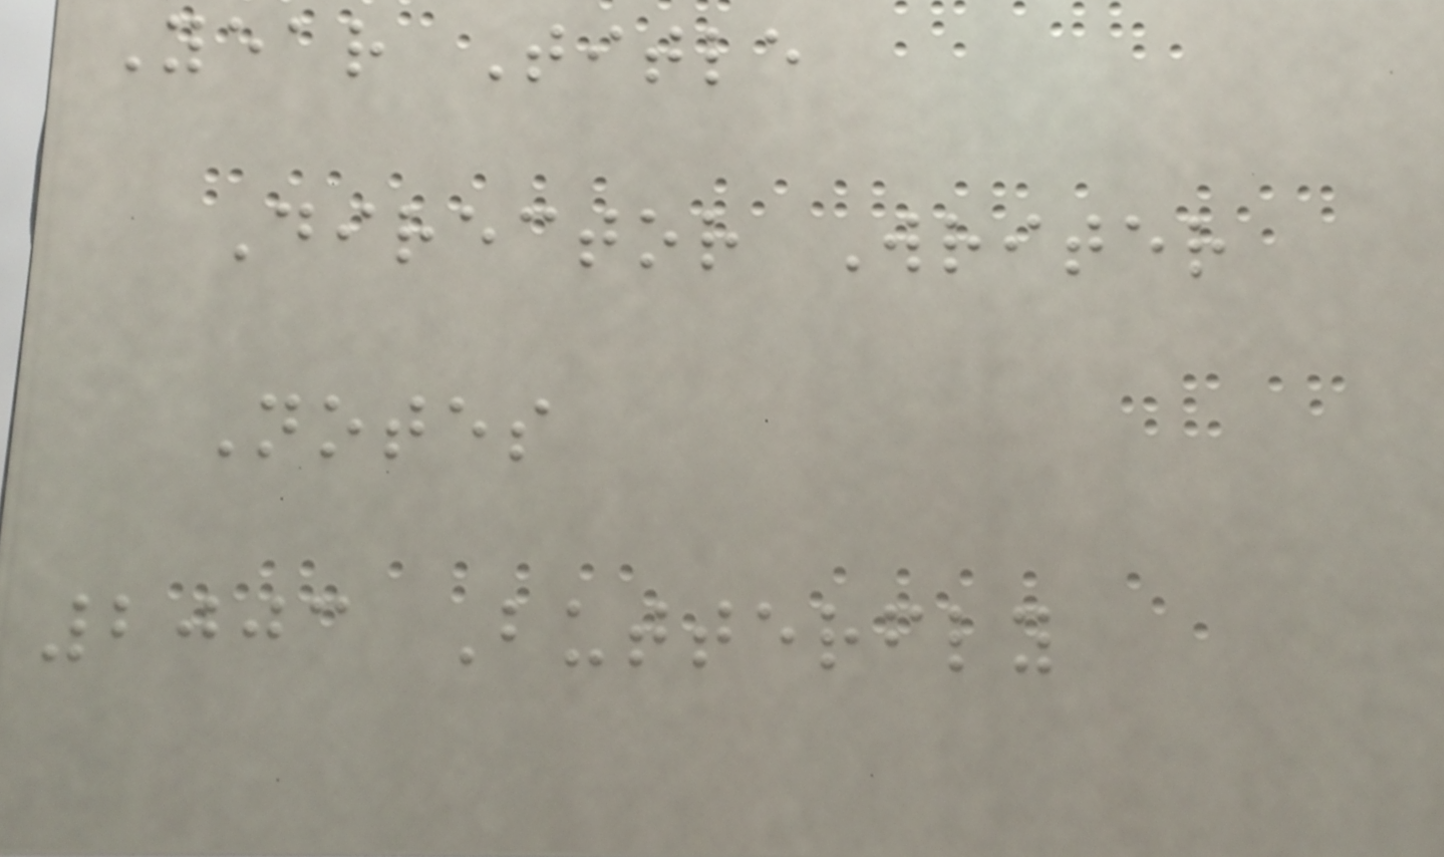Year Title
Director Writer
Notes
2003 Butterfly
